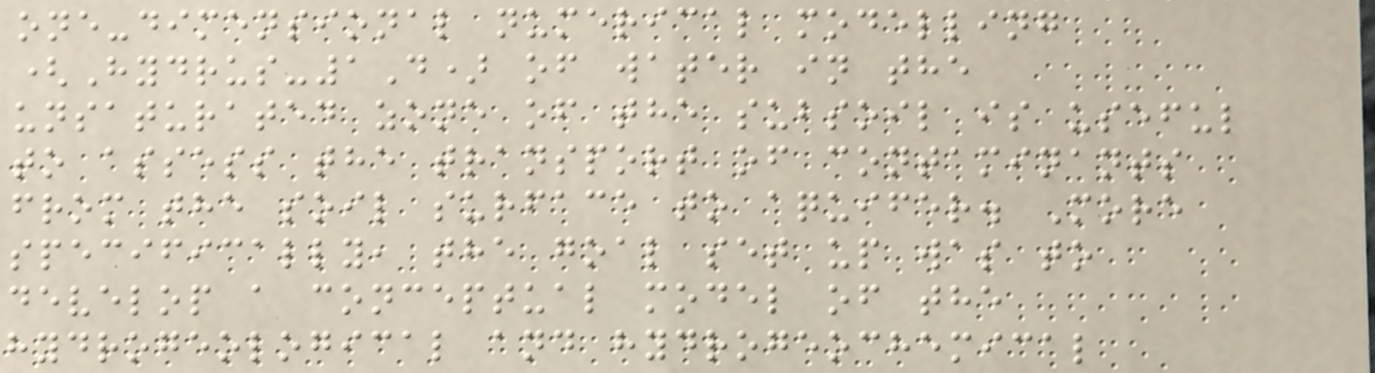one-dimensional numerical modelling
(Hydrus-1D) of water in the
unsaturated zone of the subsoil is useful
to assess the transport of contaminants
from the soil surface to aquifer. More
specifically, the goal set up was to
develop a conceptual model of the
hydrogeological and hydrogeochemical
